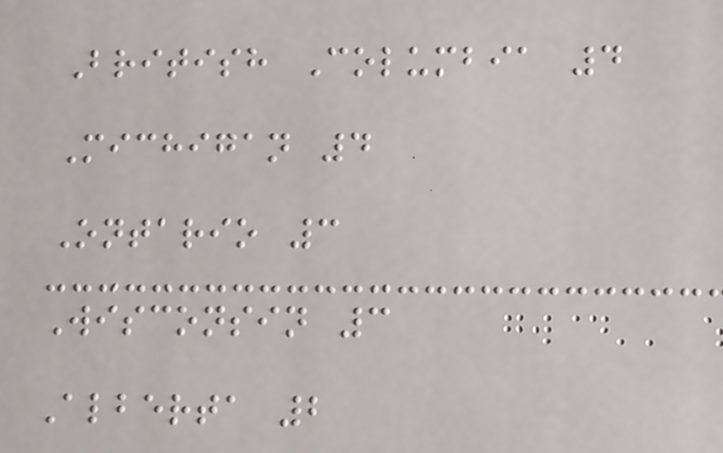British Columbia 4
Michigan 4
Ontario 3
Wisconsin 3
Alberta 2
